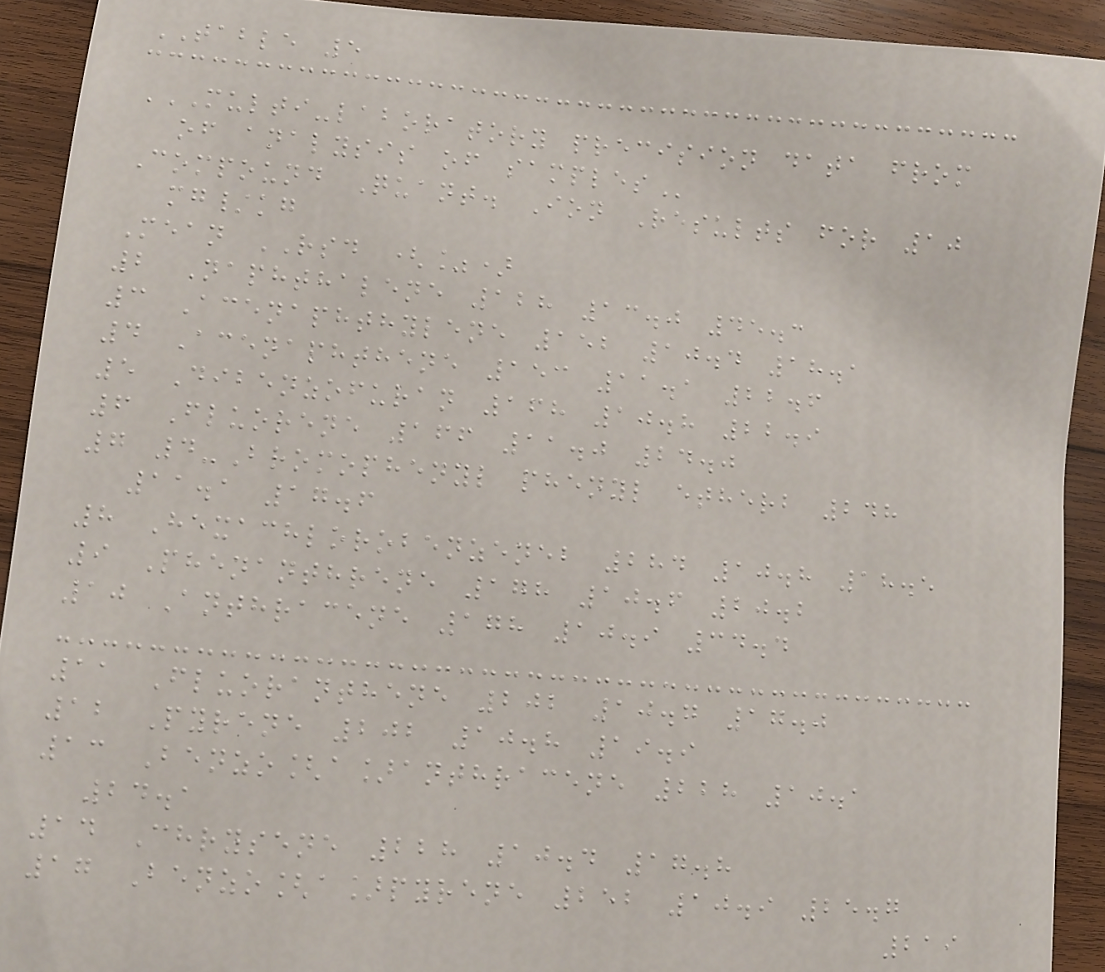TABLE 5
MULTI-LABORATORY PRECISION DATA FROM
OF ANALYSIS OF SAMPLES
Compound Quant. Ion Results for 10
mg/kg
Mean RSD (%)
2 Naphthalene 128 13.0 45.3
3 Acenaphthylene 152 10.4 18.1
4 Acenaphthene 153 11.1 22.6
5 Dibenzofuran 168 10.8 22.9
6 Fluorene 166 11.0 24.0
7 4-Bromophenyl phenyl etherb 248
11.1 17.6
8 Hexachlorobenzeneb 284 10.8 18.5
9 Phenanthrene 178 10.6 20.2
10 Anthracene 178 10.9 34.4
11 Fluoranthene 202 10.7 17.0
12 Pyrene 202 10.8 19.9
13 Benzo[a]anthracene 228 10.1
24.1
14 Chrysene 228 10.4 17.8
17 Benzo[a]pyrene 252 10.9 25.7
219
